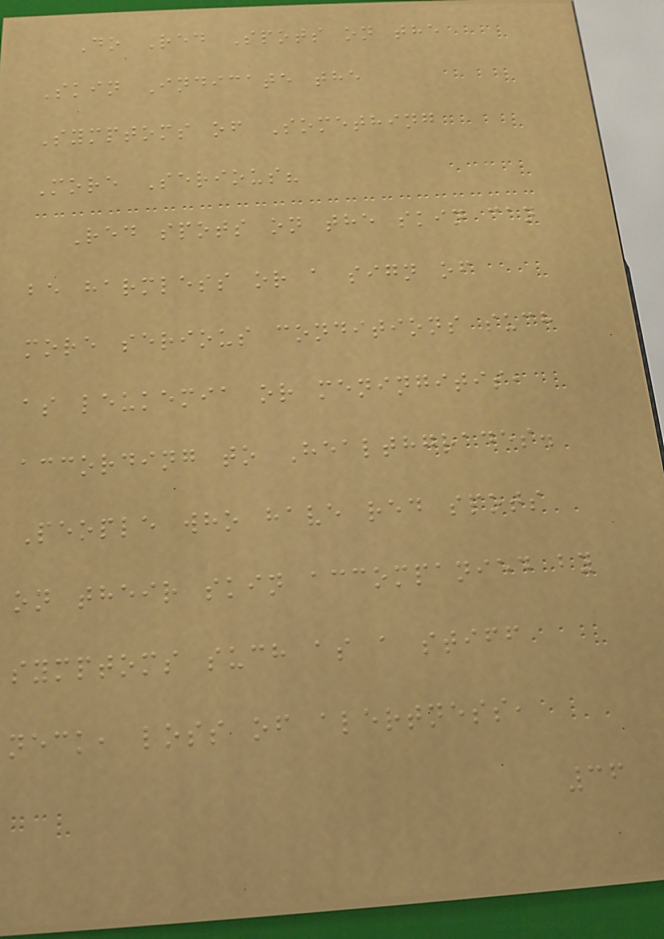Do Red Spots on the
Skin Indicate the
Symptoms of Something
More Serious?
Red spots on the skin can
be harmless or a sign of
more serious conditions such
as leukemia or meningitis,
according to Healthgrades.
People who have red spots
on their skin accompanied by
symptoms such as a stiff
neck, loss of alertness,
36
